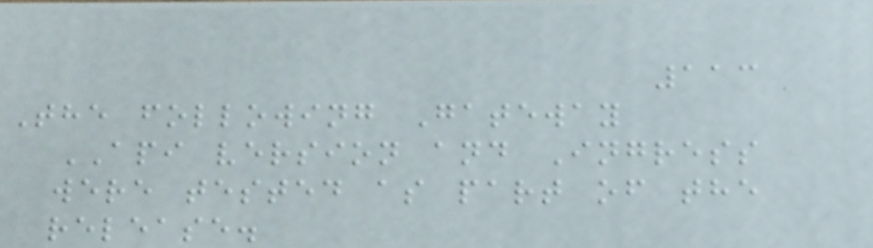113
The following Gateway
API version and Ingress
were tested as part of the
release.
